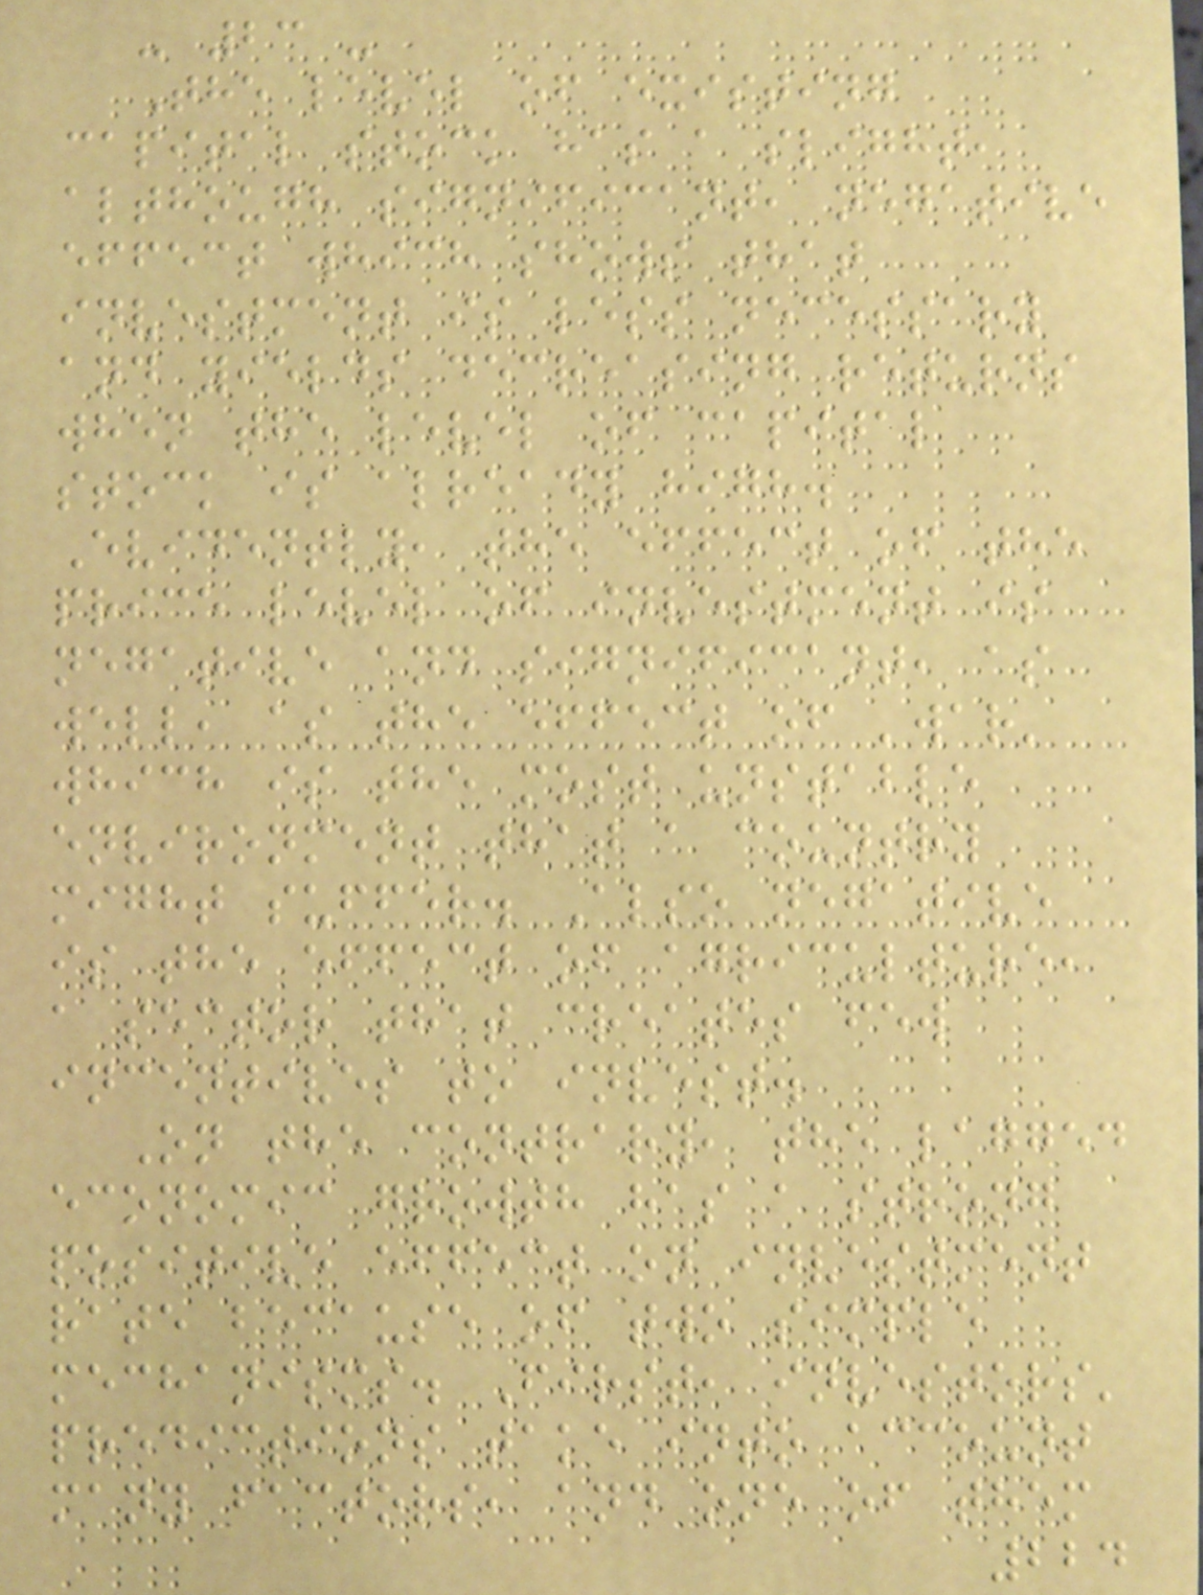- 23 -
The level of existing
capital stock has a slight,
although significant, negative
effect which shows that
investment is less necessary
and yields decreasing returns
when the level of capital
stock is already high.
Evidently, the effect of the
price level of investment is
negative and significant, as
well, as the effect of 'war'
which is the most unstable
environment that a country
might suffer. Also negative
is the effect of agriculture,
a sector that creates few
incentives to invest.
On the contrary, the lagged
economic growth has a strong
positive effect on investment
rate because of two simple
mechanisms. First, investors'
predictions take into account
many factors, and one of them
224
